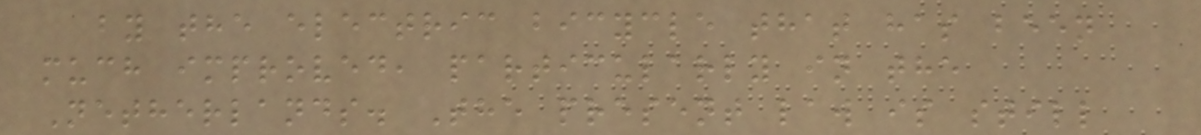by the electric bicycle that has been
much improved, particularly in the
Netherlands. The present law is still
